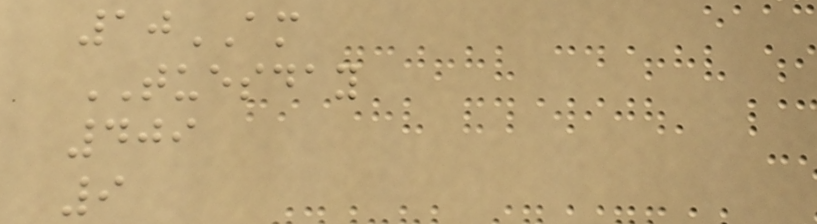10AM
TUESDAY
409
9
